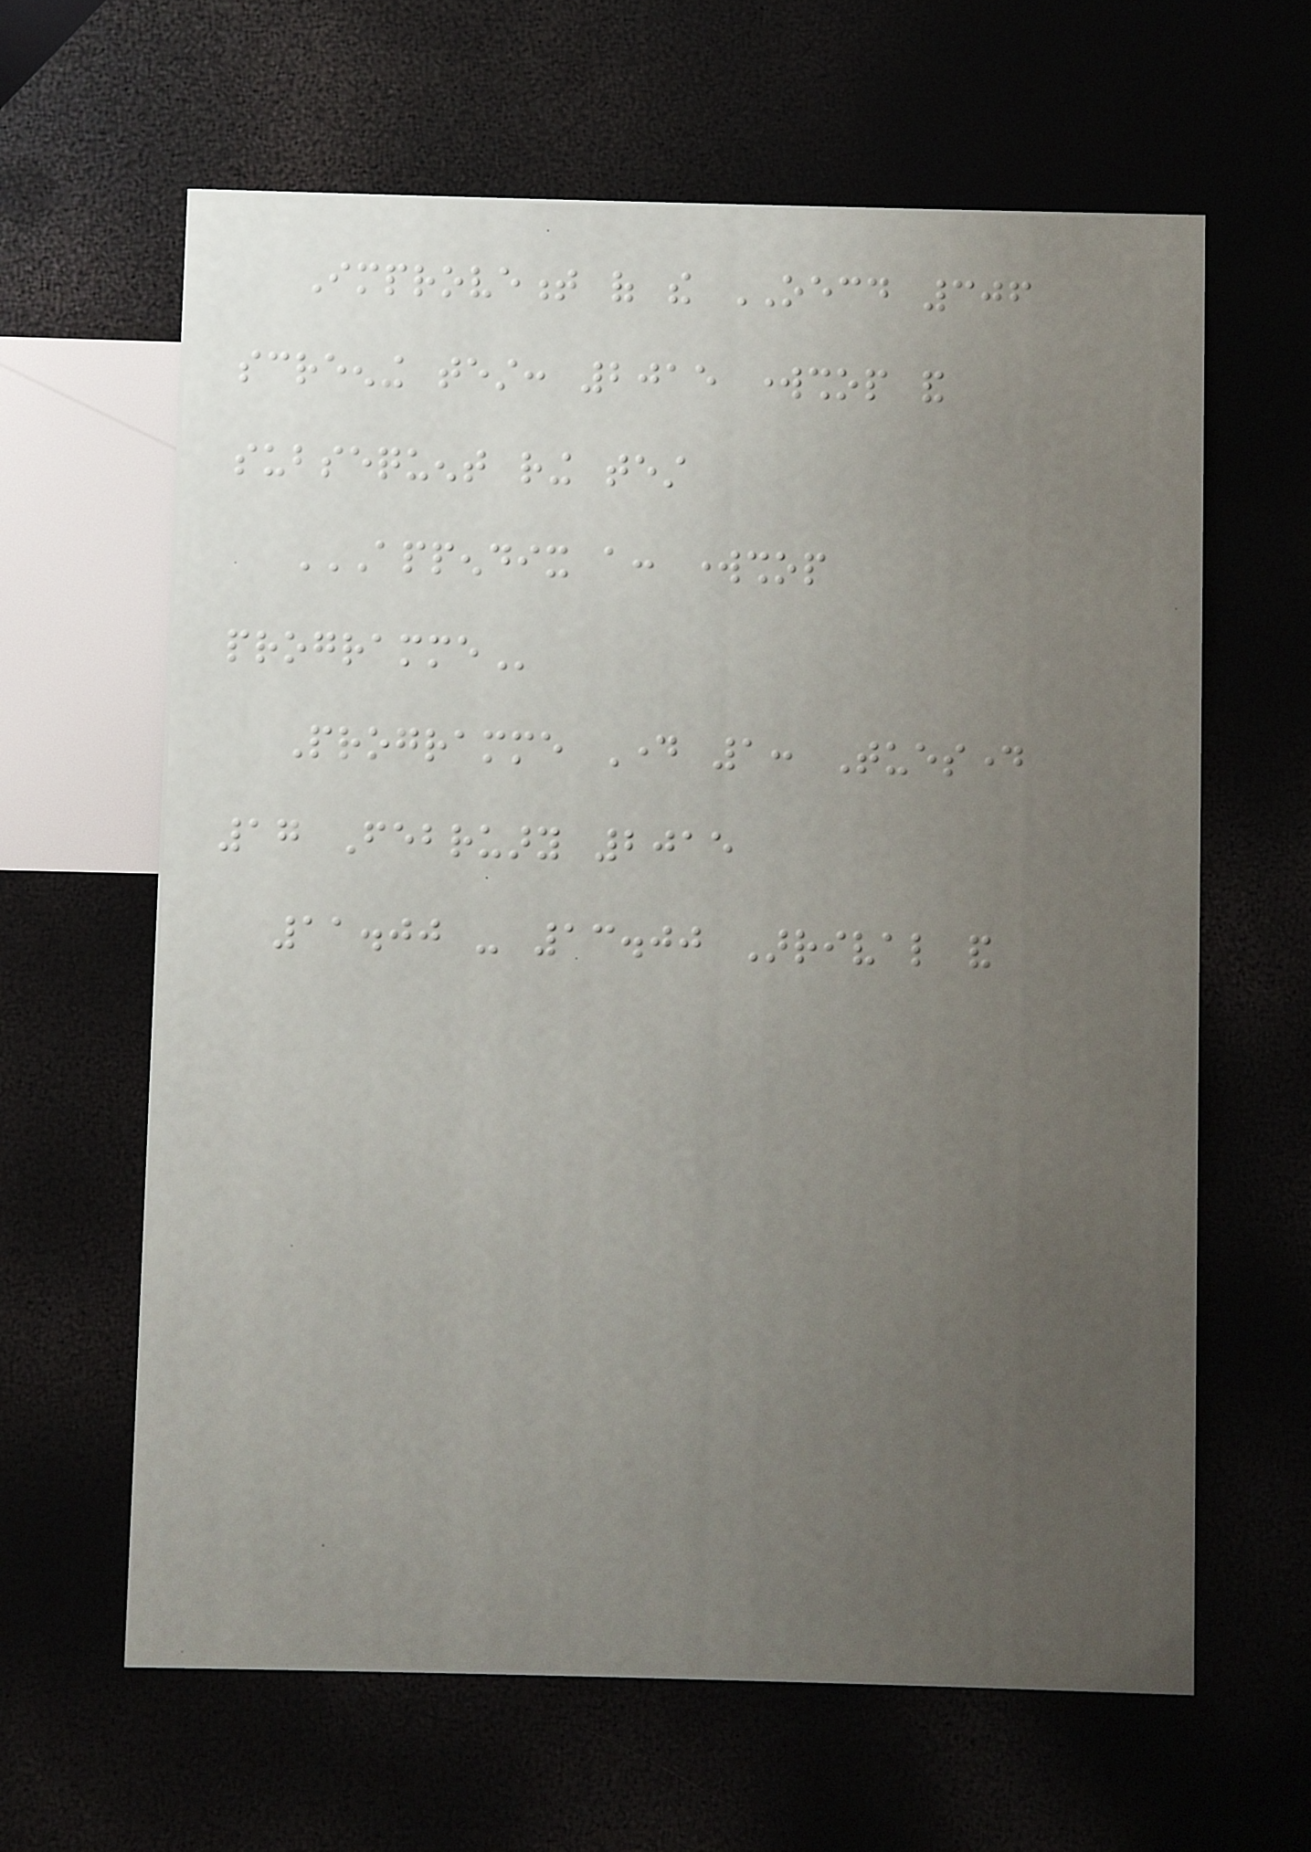Improvement of the OECD 306
screening test: 2015 workshop and
subsequent ring test
APPENDIX A: WORKSHOP
PROGRAMME
Programme Day 1: Tuesday
17 February 2015
11.00 - 13.00 Arrival and
